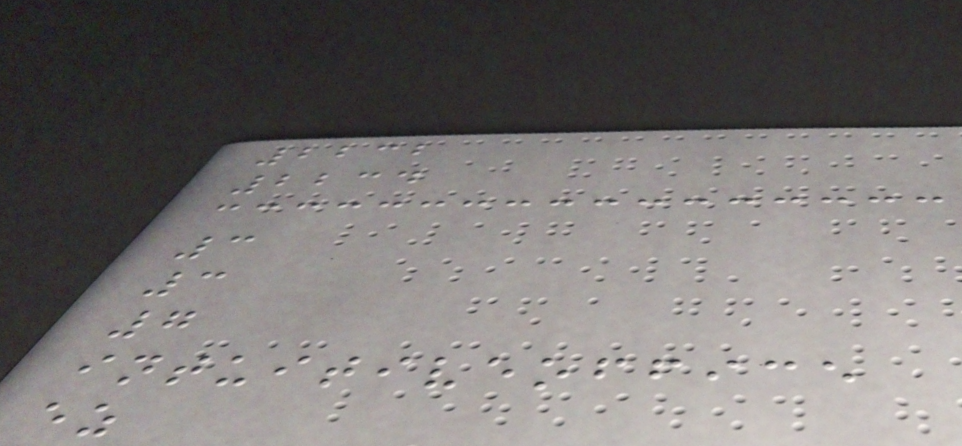2232
2234
3
3
7
intuitiveoffice
ez
